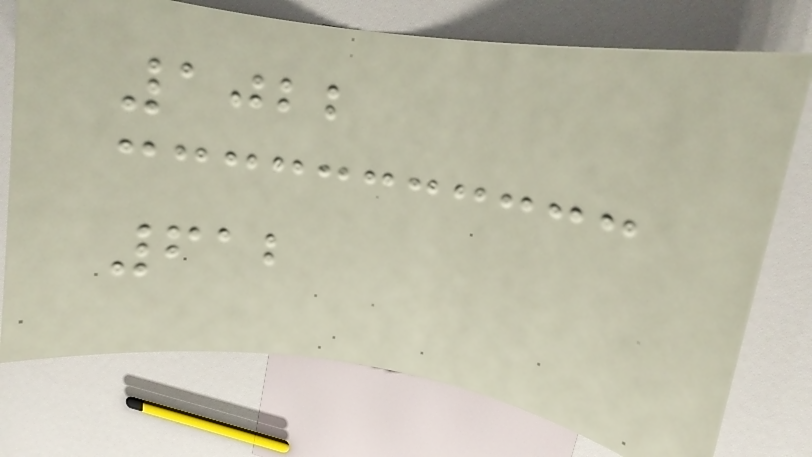1022
612
